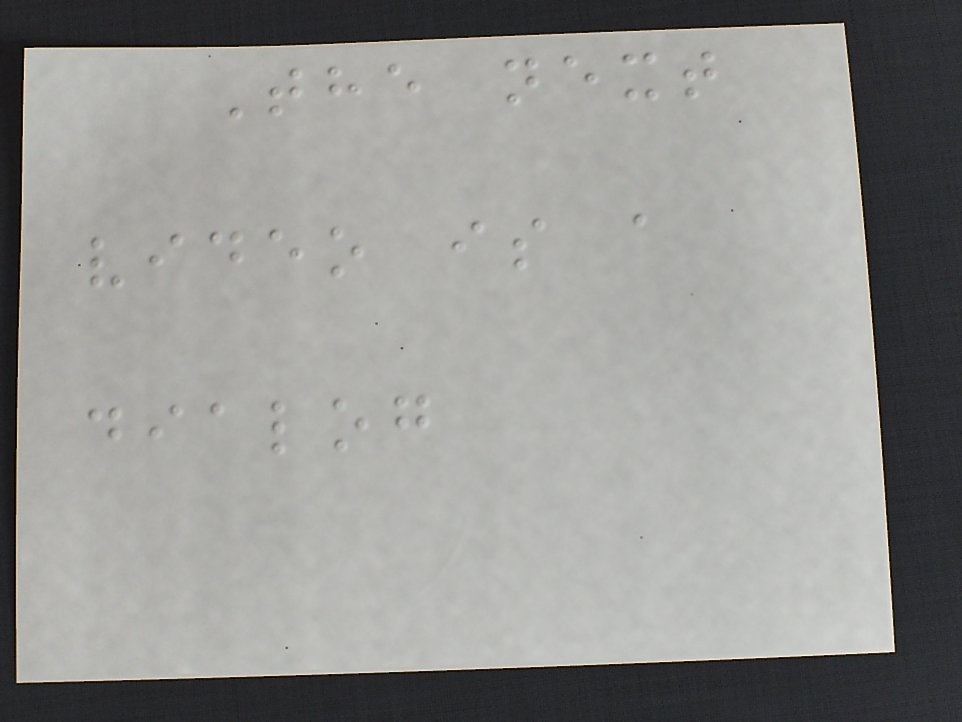The next
video is a
dialog
